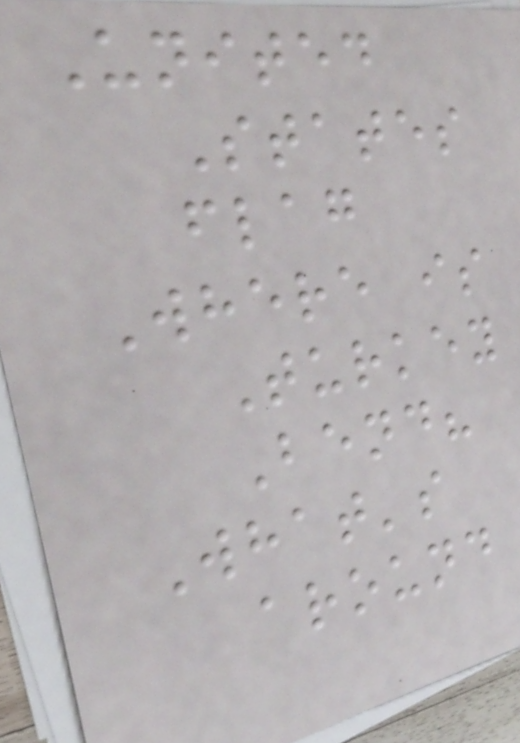United
States
flag
Where is
Turkey
Bend?
What's
around
